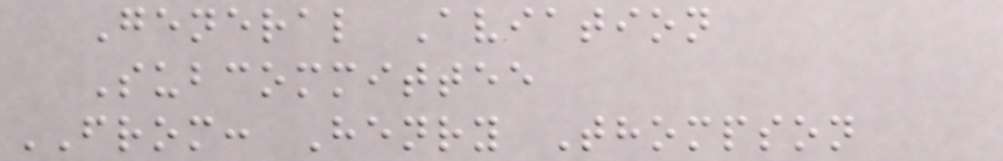General Aviation
Subcommittee
FROM: Henry Thompson
